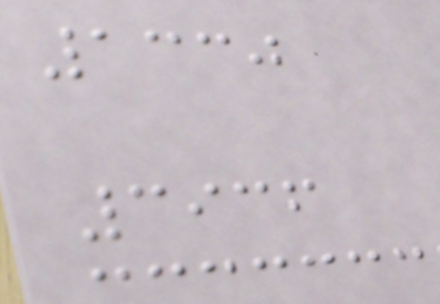1330
3936
